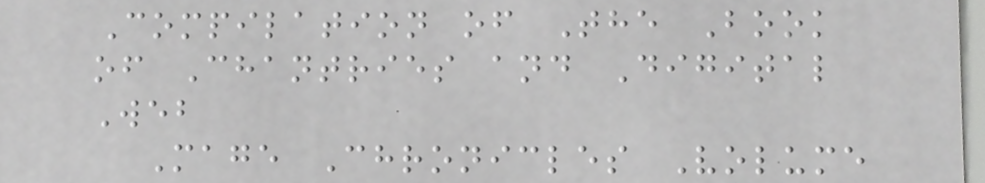Compilation of The Book
of Chantries and Digital
Web
Mage Chronicles Volume
